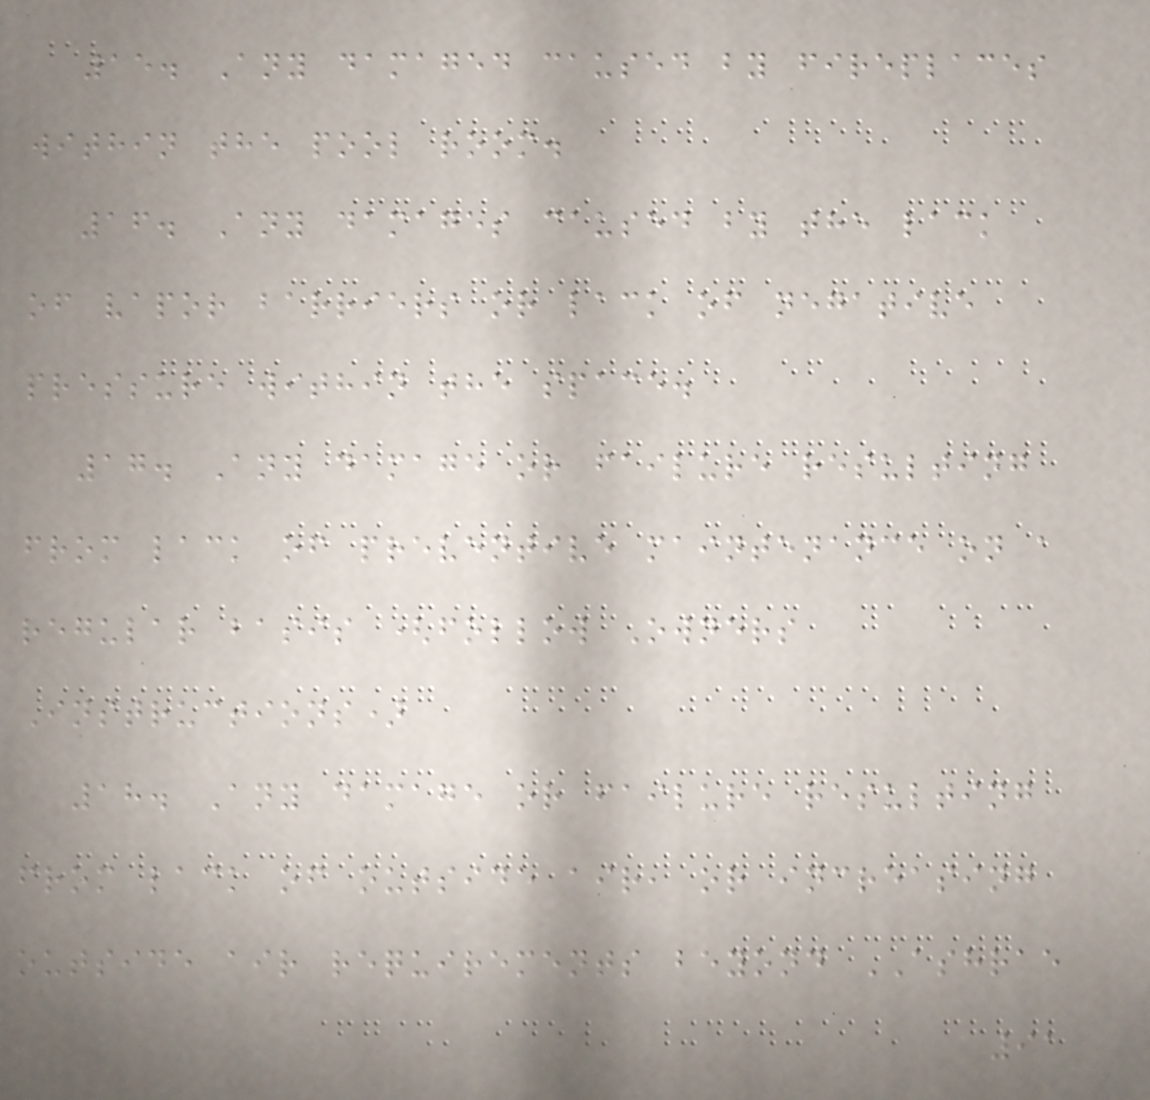15. Any damaged caused by fireplaces
within the pool room.
16. Any damages caused by the lack
of vapor barriers or lack of negative
pressure within the space.
17. Any damage or failure resulting
from lack of preventive maintenance on a
regular basis (follow Owners
Instructions)
18. Any damage or failure resulting
from lack of outside air, or increasing
outside air requirements beyond ASHRAE
91
